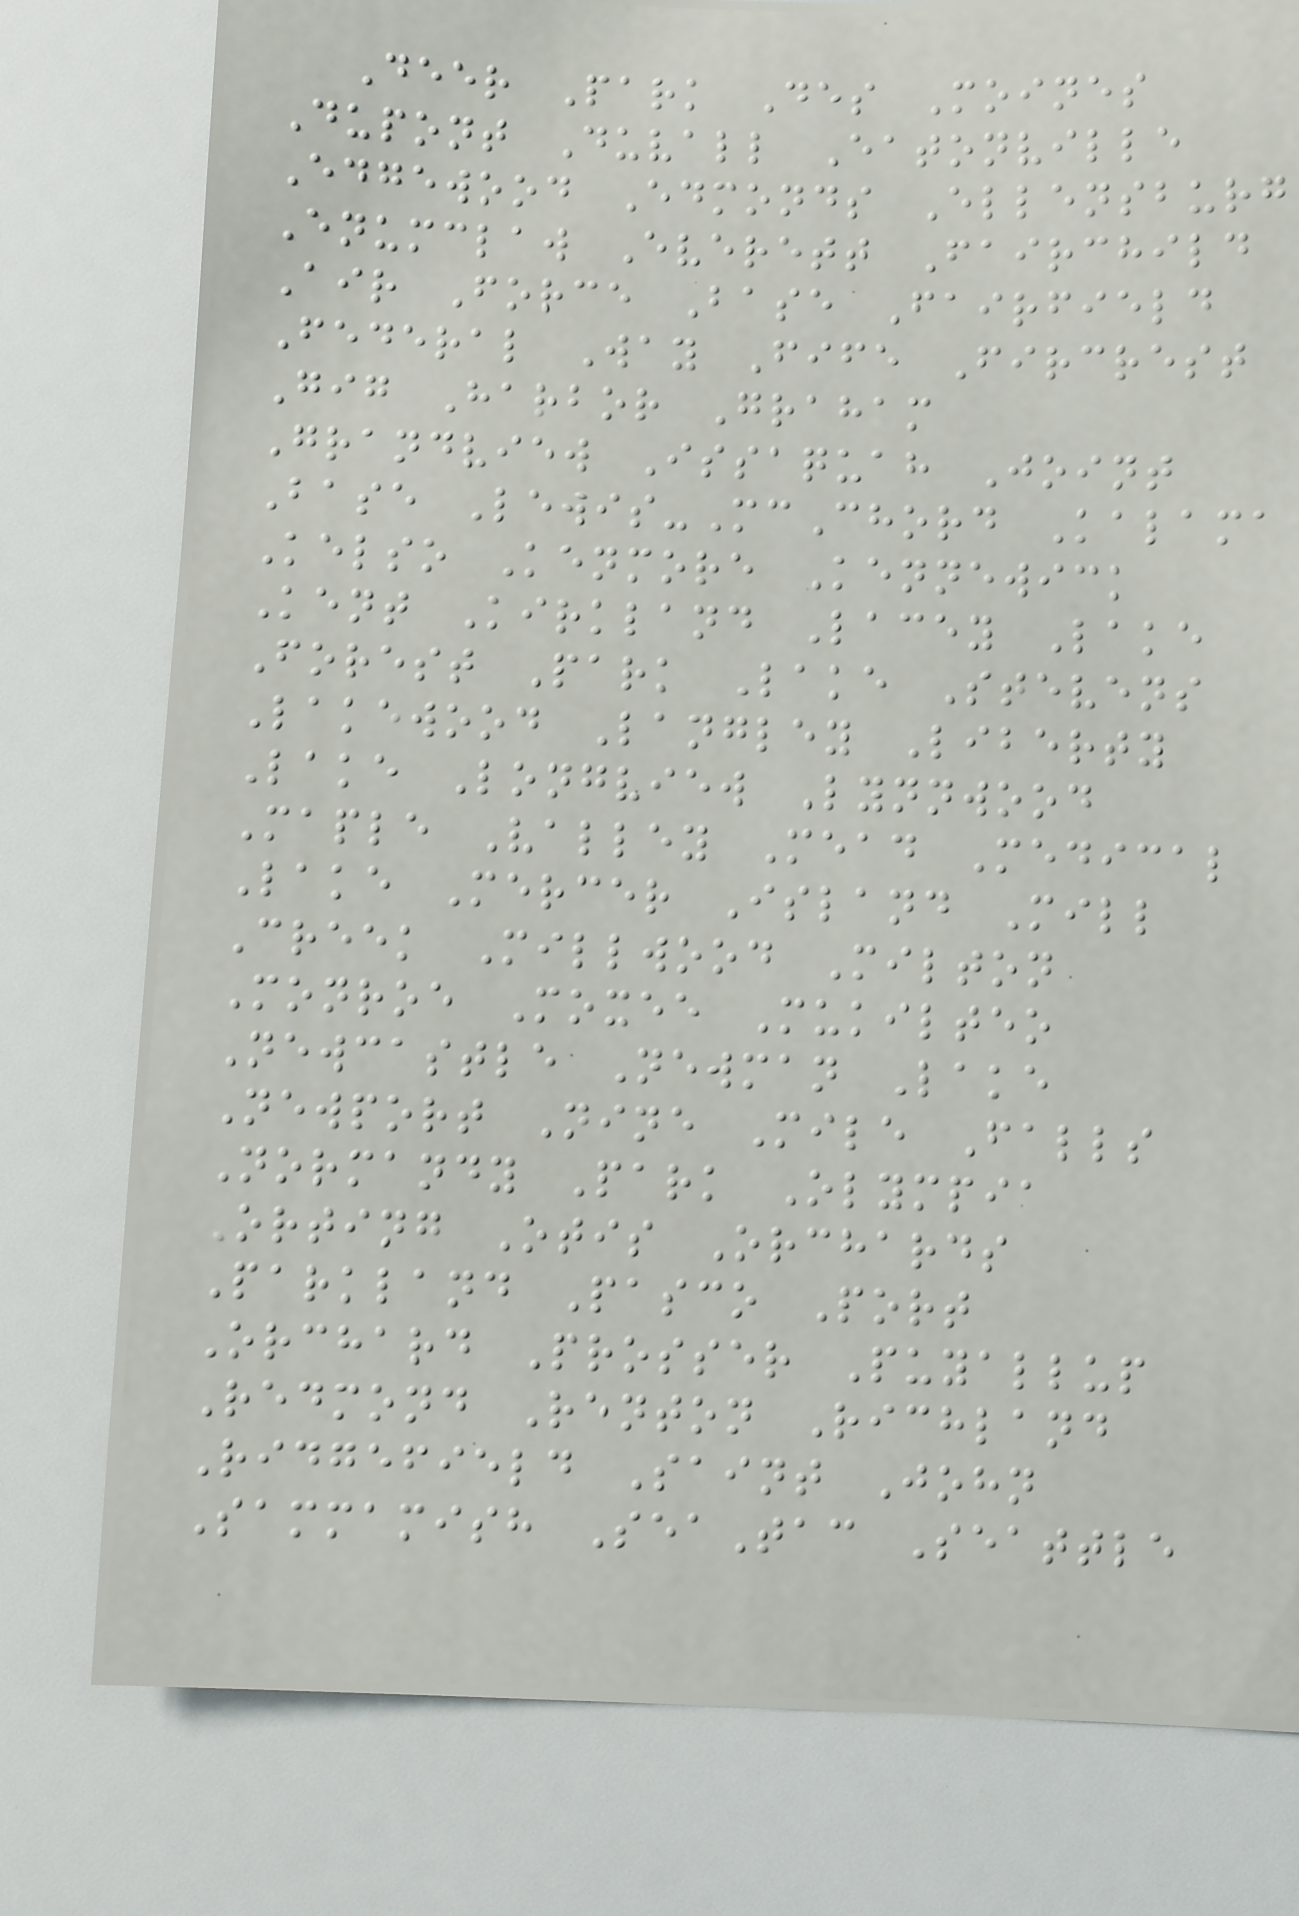Deer Park Des Moines
Dupont Duvall Eatonville
Edgewood Edmonds Ellensburg
Enumclaw Everett Fairchild
Air Force Base Fairfield
Federal Way Fife Fircrest
Gig Harbor Graham
Grandview Issaquah Joint
Base Lewis-McChord Kalama
Kelso Kenmore Kennewick
Kent Kirkland Lacey Lake
Forest Park Lake Stevens
Lakewood Langley Liberty
Lake Longview Lynnwood
Maple Valley Mead Medical
Lake Mercer Island Mill
Creek Millwood Milton
Monroe Moxee Mukilteo
Newcastle Newman Lake
Newport Nine Mile Falls
Normandy Park Olympia
Orting Otis Orchards
Parkland Pasco Port
Orchard Prosser Puyallup
Redmond Renton Richland
Ridgefield Saint John
Sammamish SeaTac Seattle
